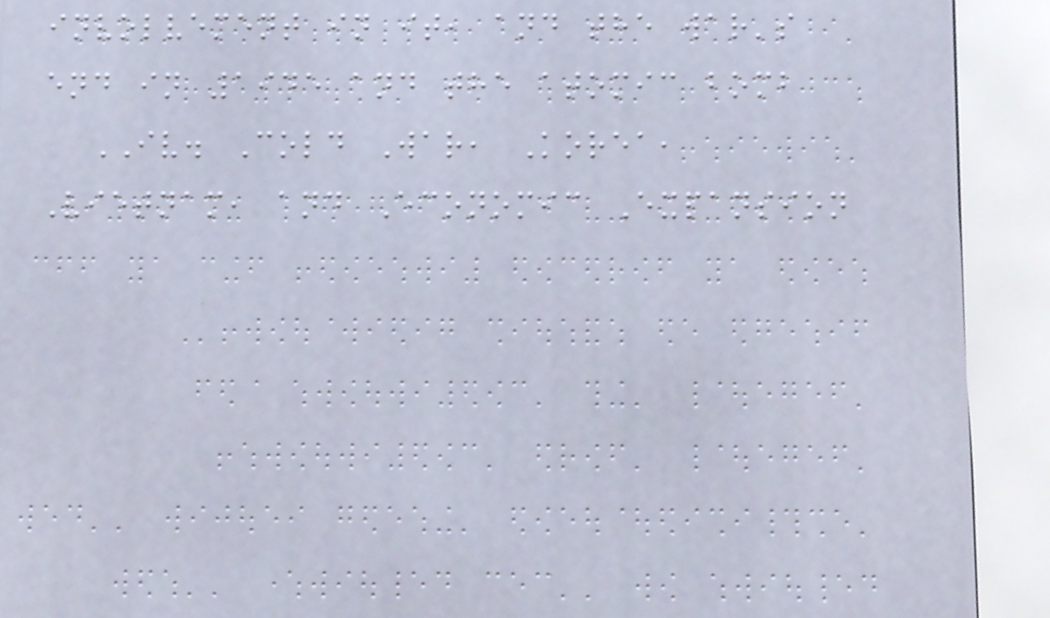involvement in it, and the war's
end in 1945 and the atomic bomb
IV. Cold War, Korea,
Vietnam, and Economic Expansion
